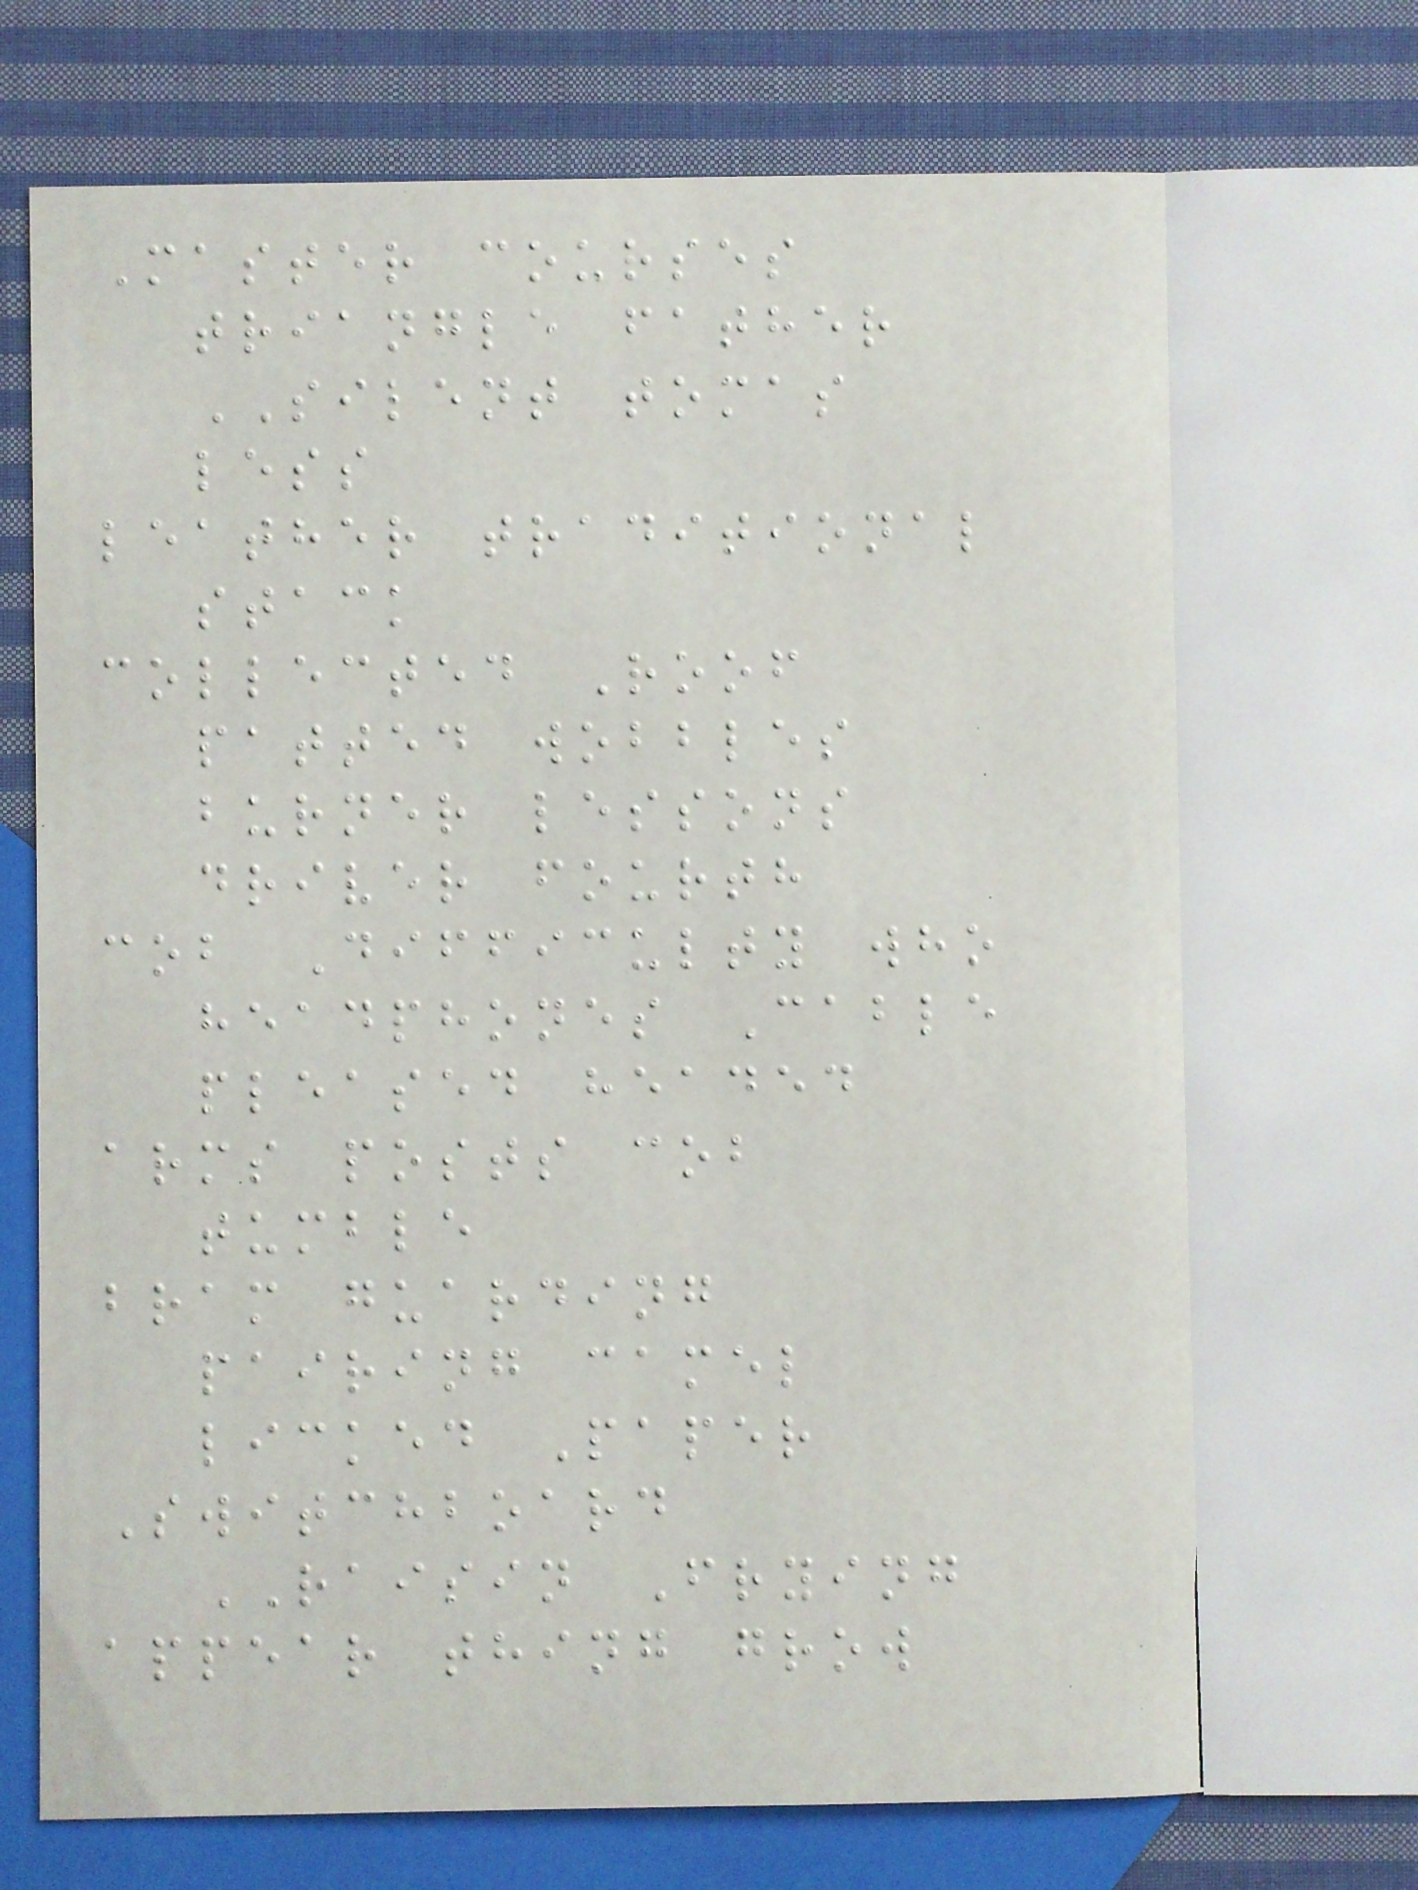Master courses
triangle father
SILENT tomas
less
leather traditional
stack
collected Roof
patted wobbles
burner lessons
driver fourth
cob Difficulty who
headphones Cable
pleased headed
arms posts cob
tumble
bram guarding
pairing camel
licked Paper
Switchboard
RAISIN Frying
appear thing grow
